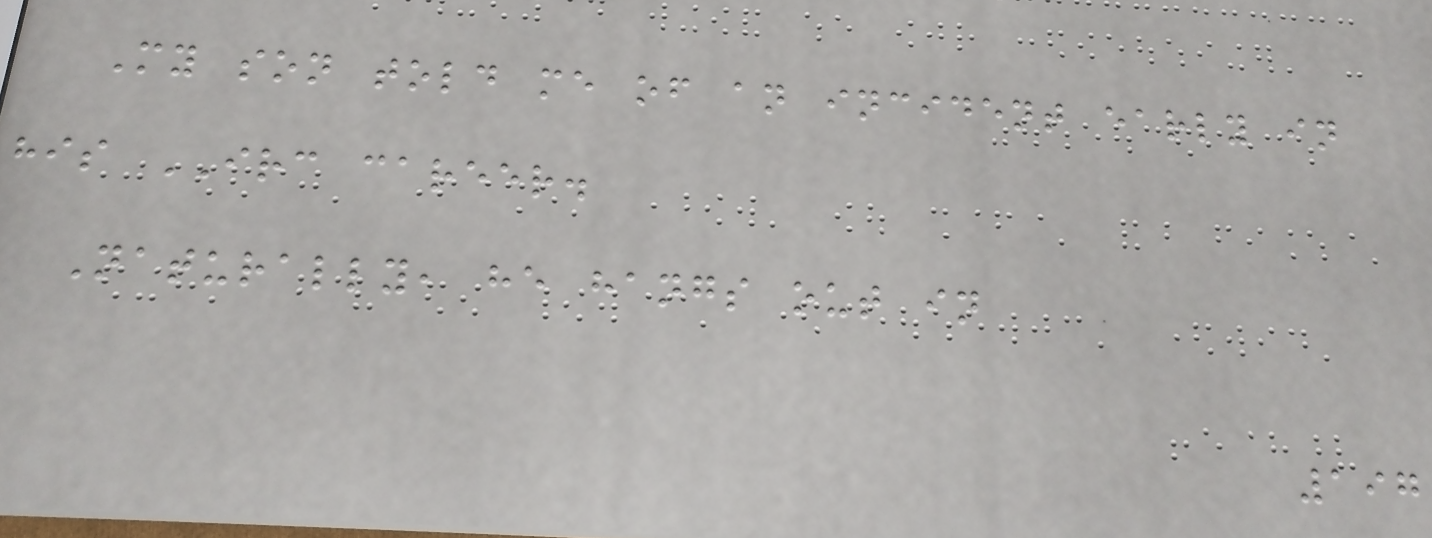My son told me of an incident early in
his IRC career.
Naturally, he hangs out in
197
